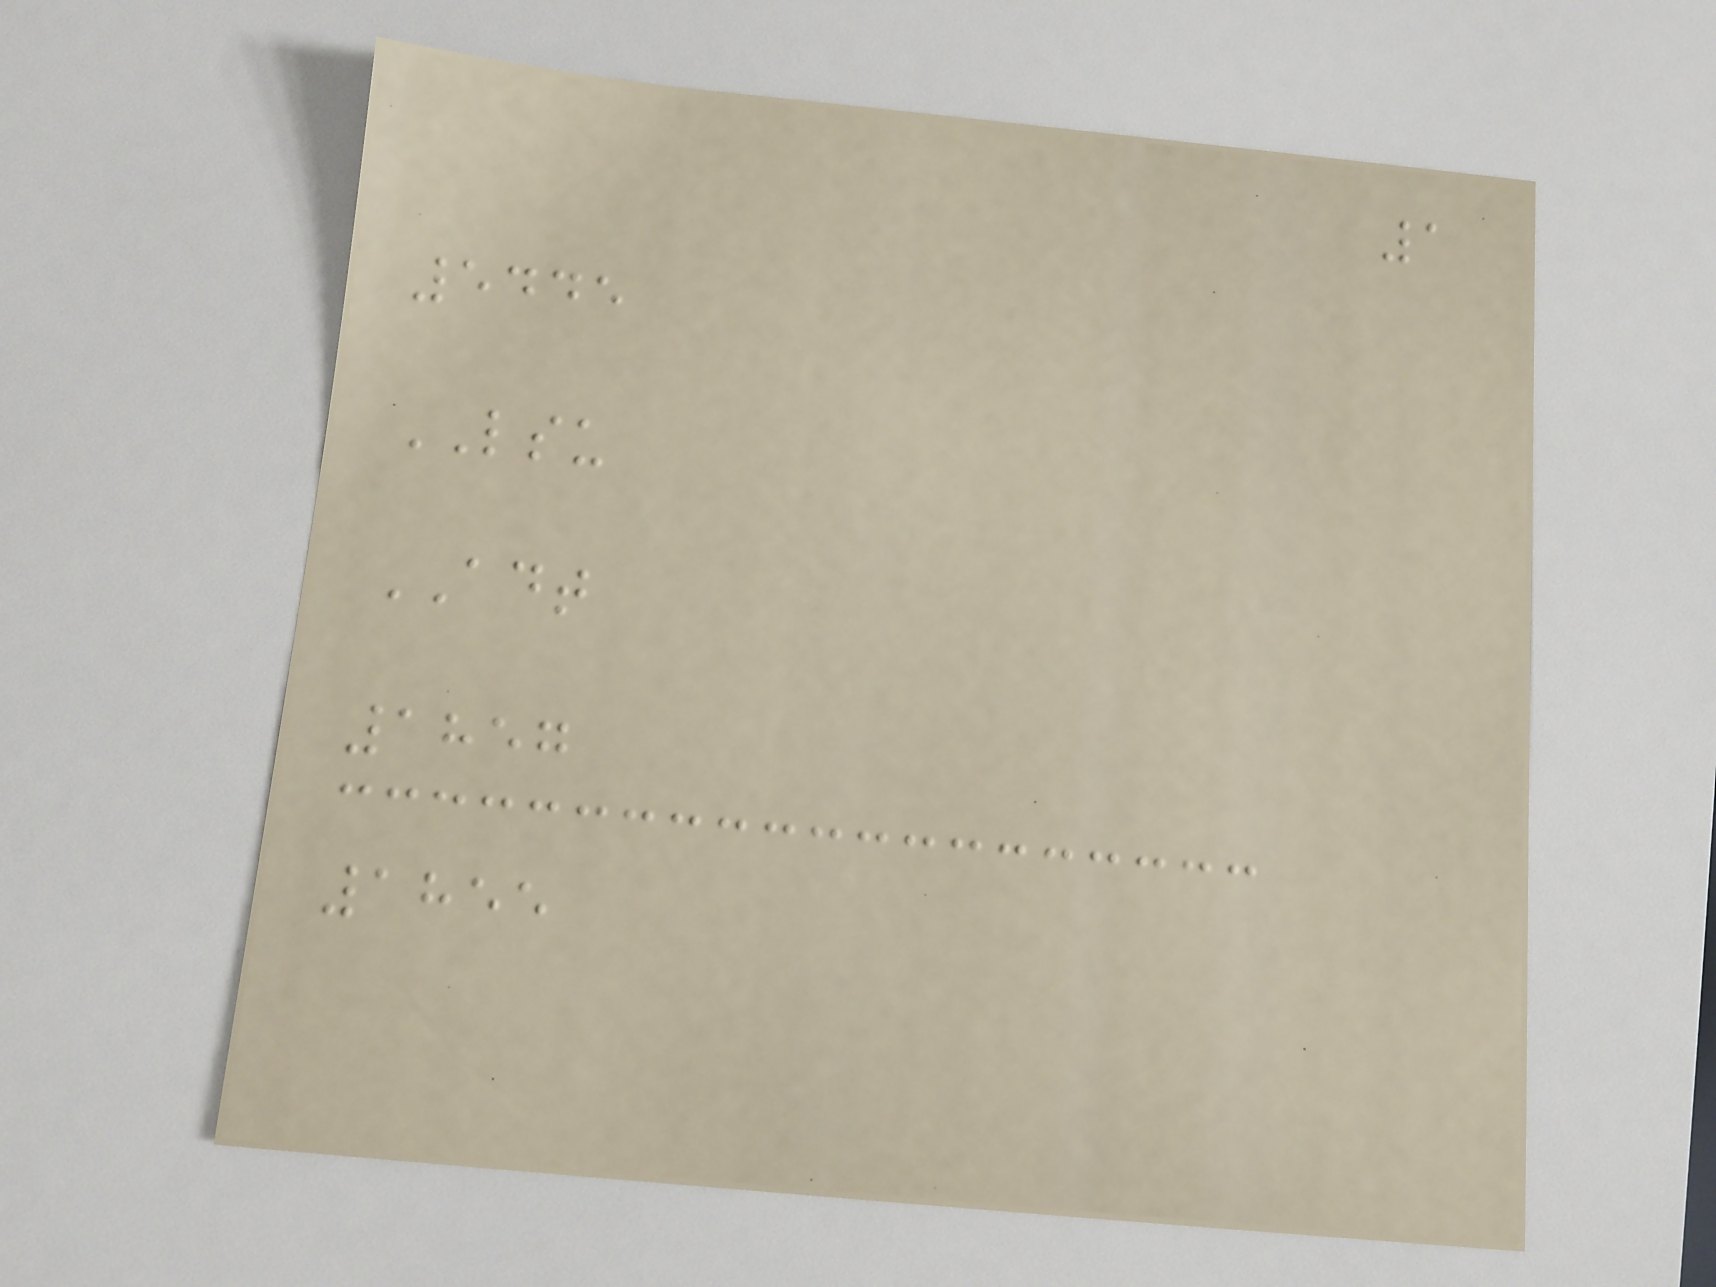1
5445
LSU
ADT
1857
1855
